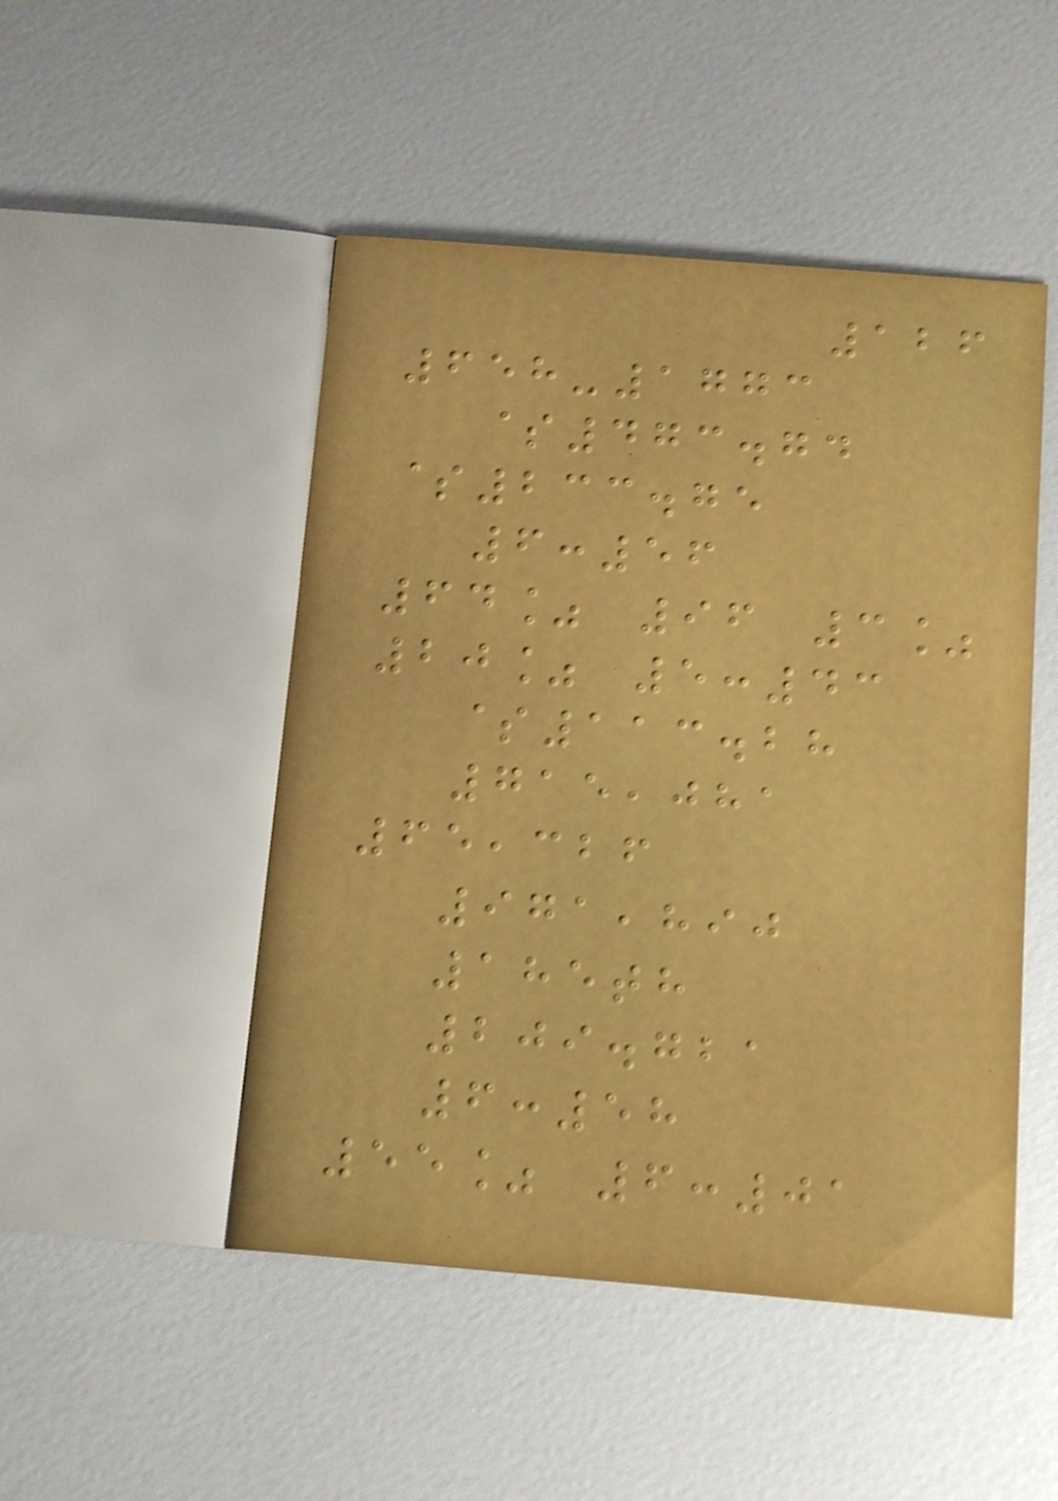126
658-1773
$473.74
$233.75
6:56
64% 96 3%
20% 5:43
$113.28
715,081
65,326
971,890
185th
209.721
6:58
55% 6:01
